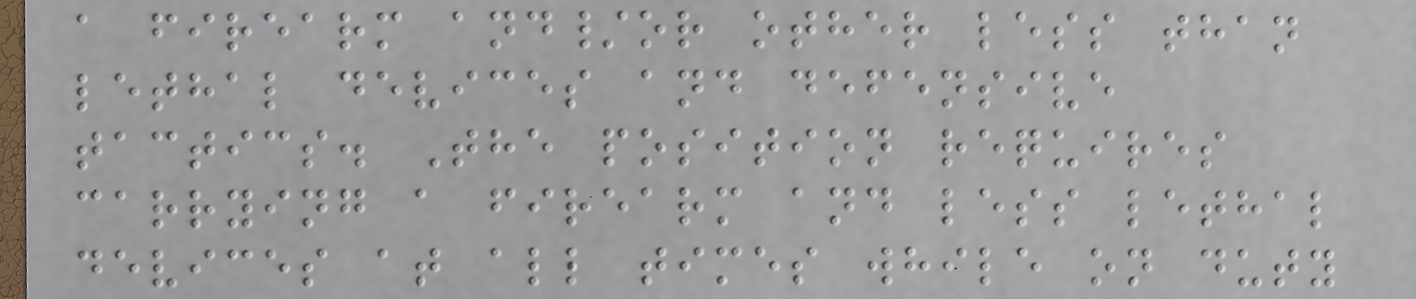a firearm and/or other less than
lethal devices and defensive
tactics. The position requires
carrying a firearm and less lethal
devices at all times while on duty
